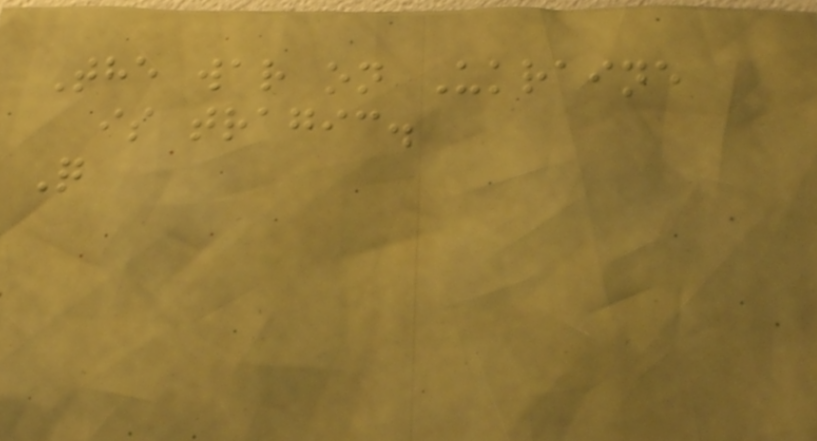The war on Ukraine
is tragic.
Q
